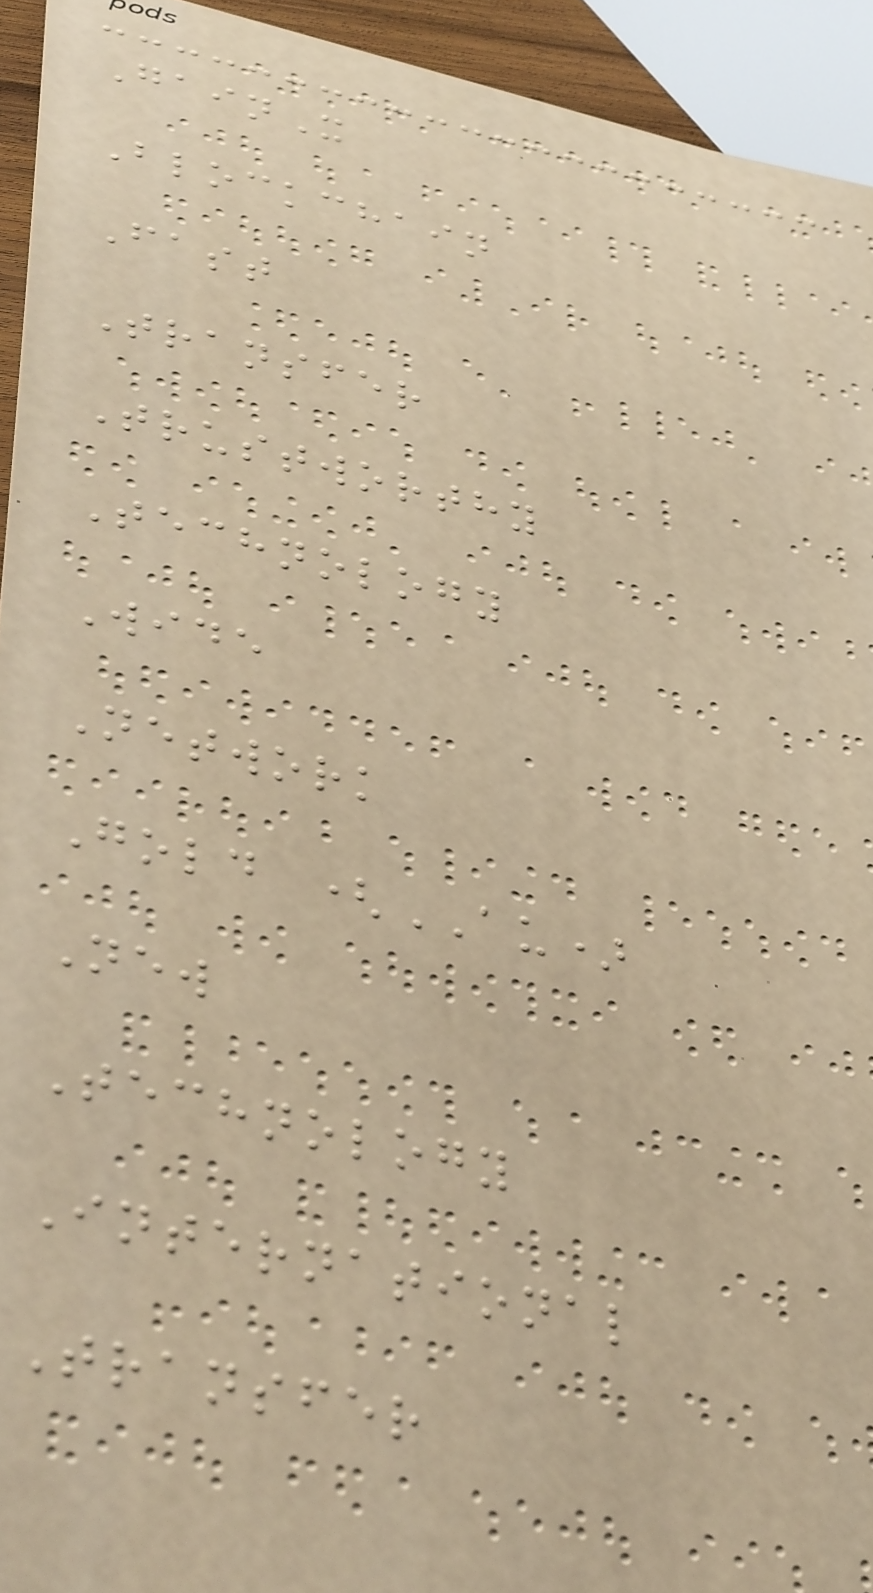GainX
Blockchain
Fast
Transfer
Trustworthy
Technology
Wide
Network
Gold (AU)
New
Technology
International
Transfer
